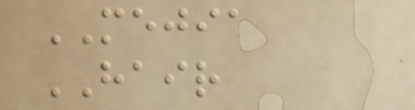MEJIA
HAIR
